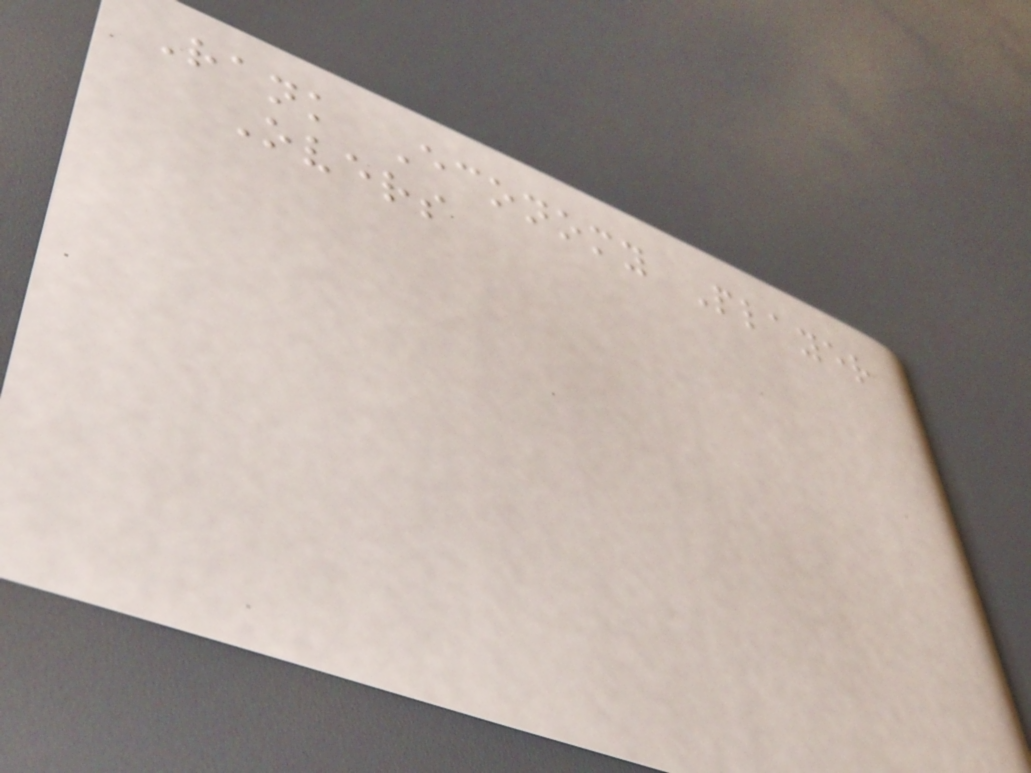Rank Economy Player
Overs
